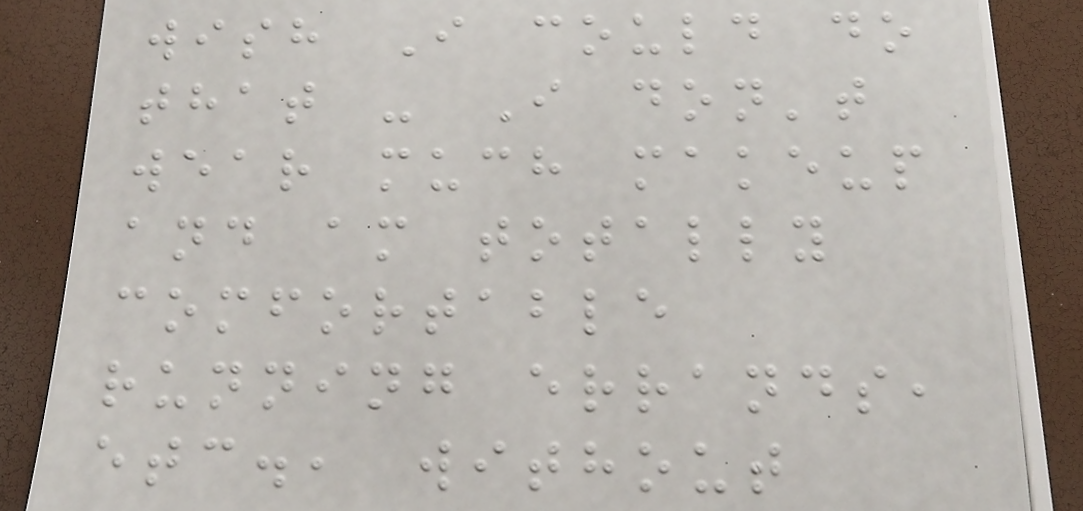wish I could do
that - I don't
wear much makeup
and am totally
comfortable
running errands,
etc., without
